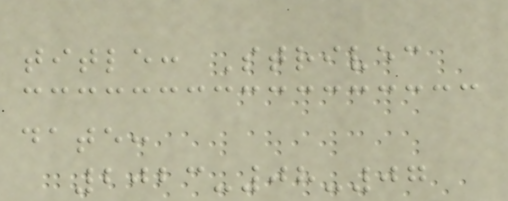title: Strivec
date:
2023-08-07
